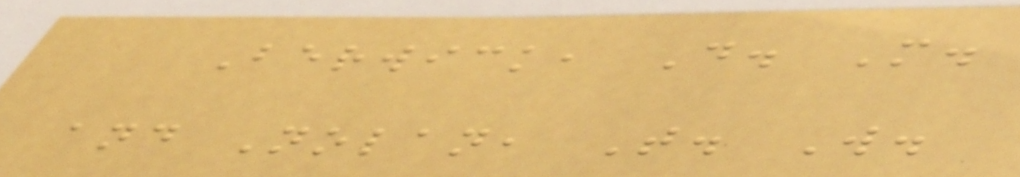Berwick, D. M.
and Nolan, T. W.
